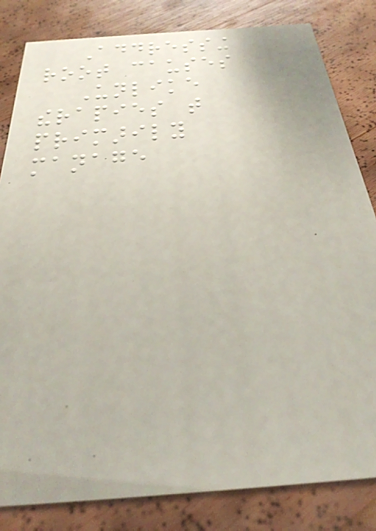Addressing
root causes
Unlike
therapies that
primarily
manage
